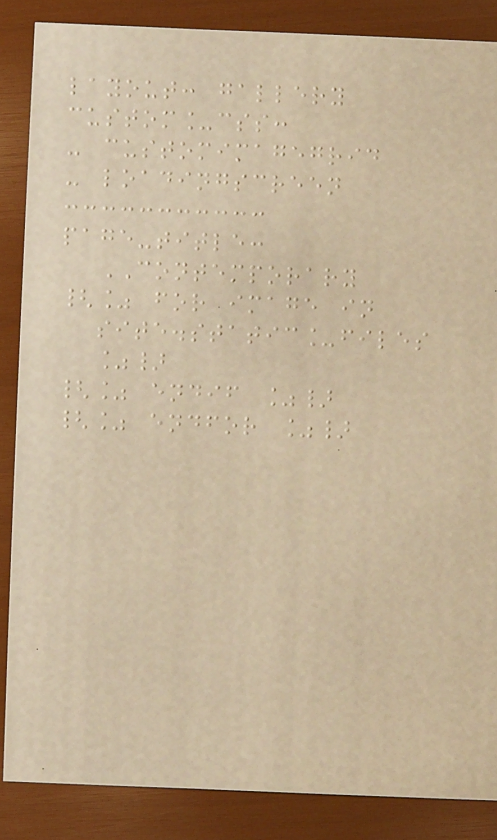layout: gallery
custom_css:
- customimagegrid
- loadingscreen
page-title:
CONTEMPORARY
{% for image in
site.static_files
%}
{% endif %}
{% endfor %}
